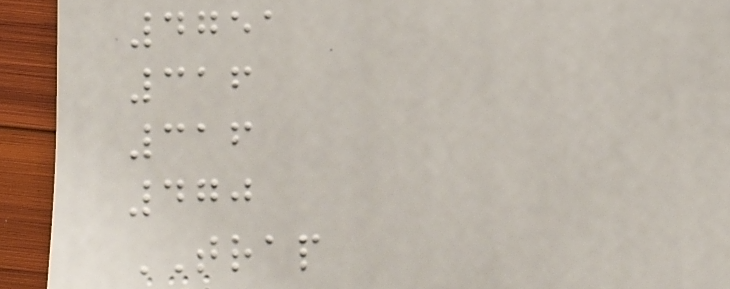4751
316
316
470
TRAP
